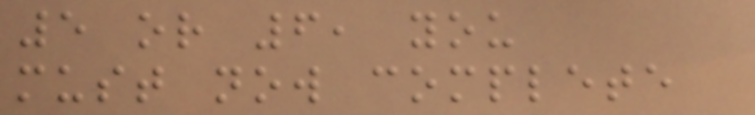5 or 6, you
must now complete
